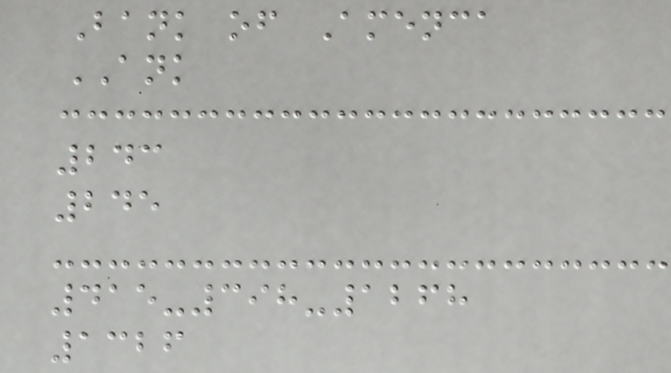Bank of Amenca
ANK
243
245
415-398-1268
1326
